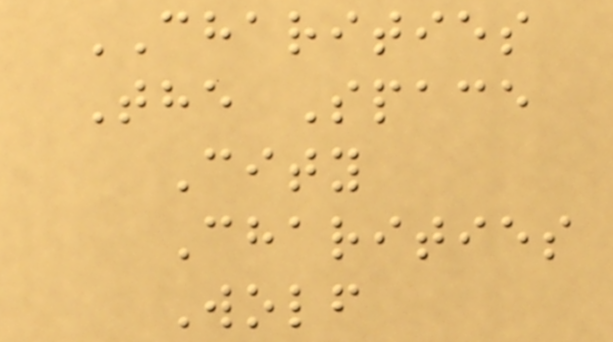CHARITIES
The Space
City
Charities
Wolf
